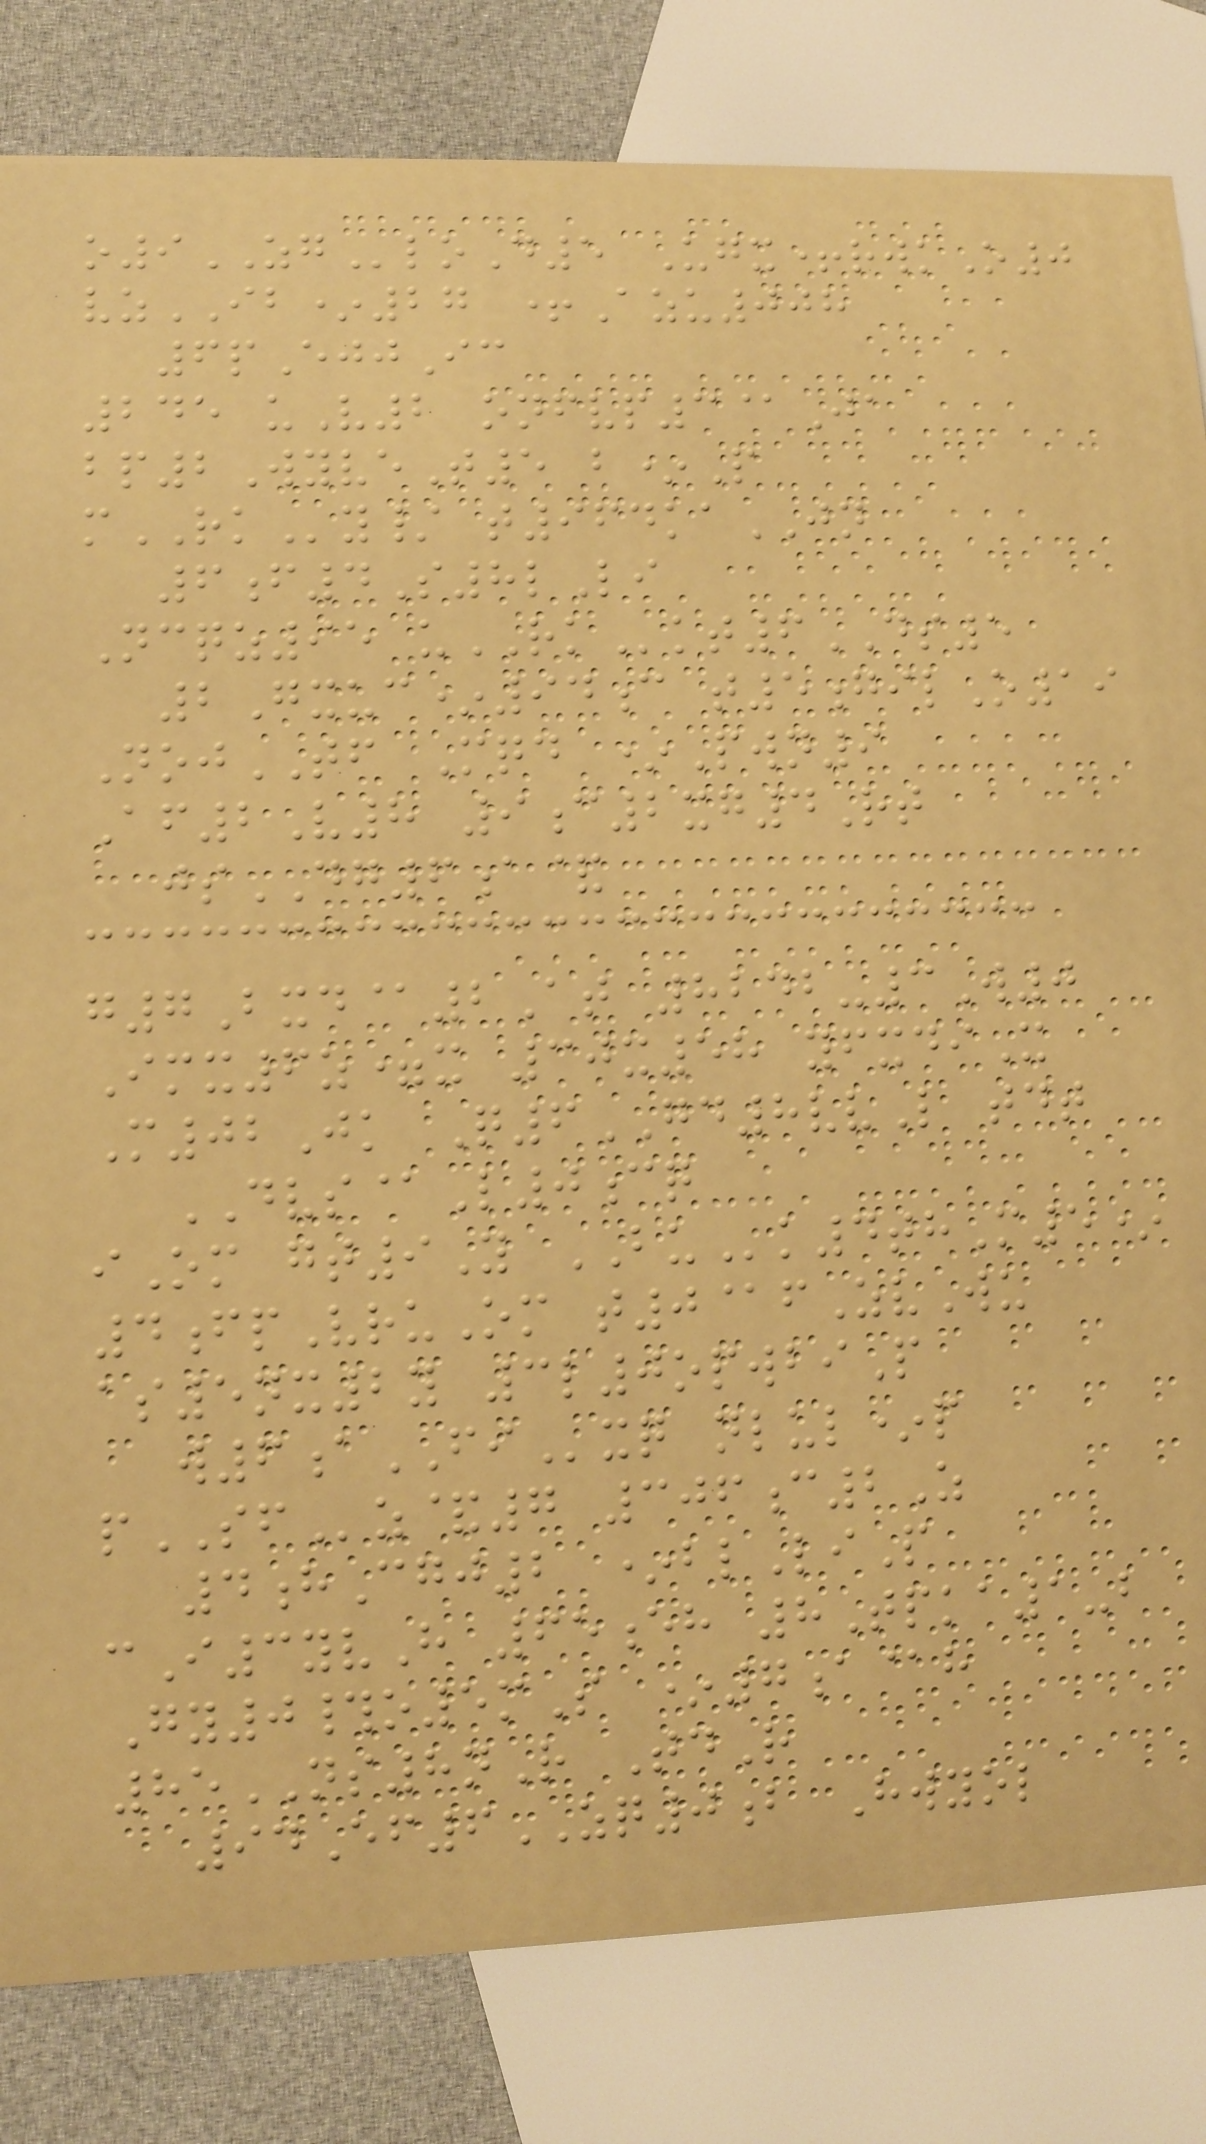o9ZGloD5 Ugx+rwkO0
vzIB*27 +Azu008
6pEjjIc
245 uV2 onfvp3@Ja
bp2WyveT5 b*P
mRKy/ t964kaJN
6f4S8lLi
Ncqz95 uRKkt6DS5
2Gxuc*94c t5gilO19
NojTF Mqd *Pwn9
Af2V8 9c2xg4Rt
jsDG6a&
g7Bxd@2At 8242-3W0
Imx6z=x 30x58 yfxdiX
M02Jk Q6GD8vvL tdt
DVS@L0cq
iOm gt9Y BUk4thM5*
4fpVruOm t0@fZvWu
as5nx2y 3l0opwbiP
w6aFIxq nlul*p
pSFz&7 306c2Z
4hCgj2 *blLiP
cI3yvH 65eh 8Tpka1-b
Gy0#o5mS *7a@h
85NS8nR TdR
94Ef6ZQ0b Hwyol
